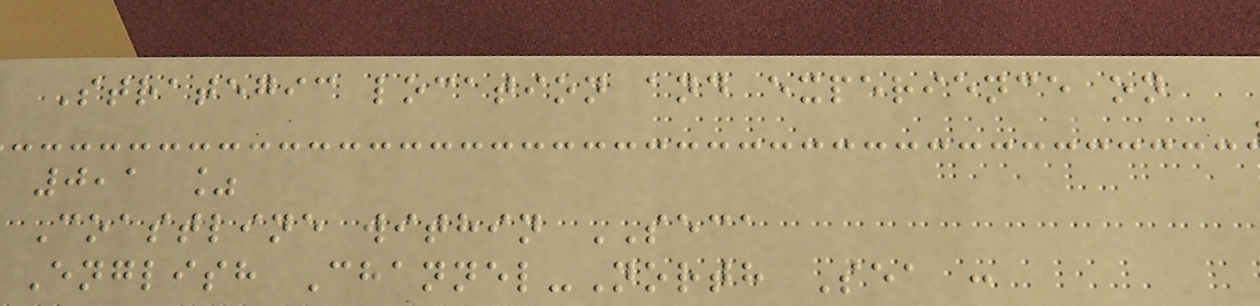Strategic location and experience on
0,1 %
Coastline within SECA
English Channel-North Sea :
